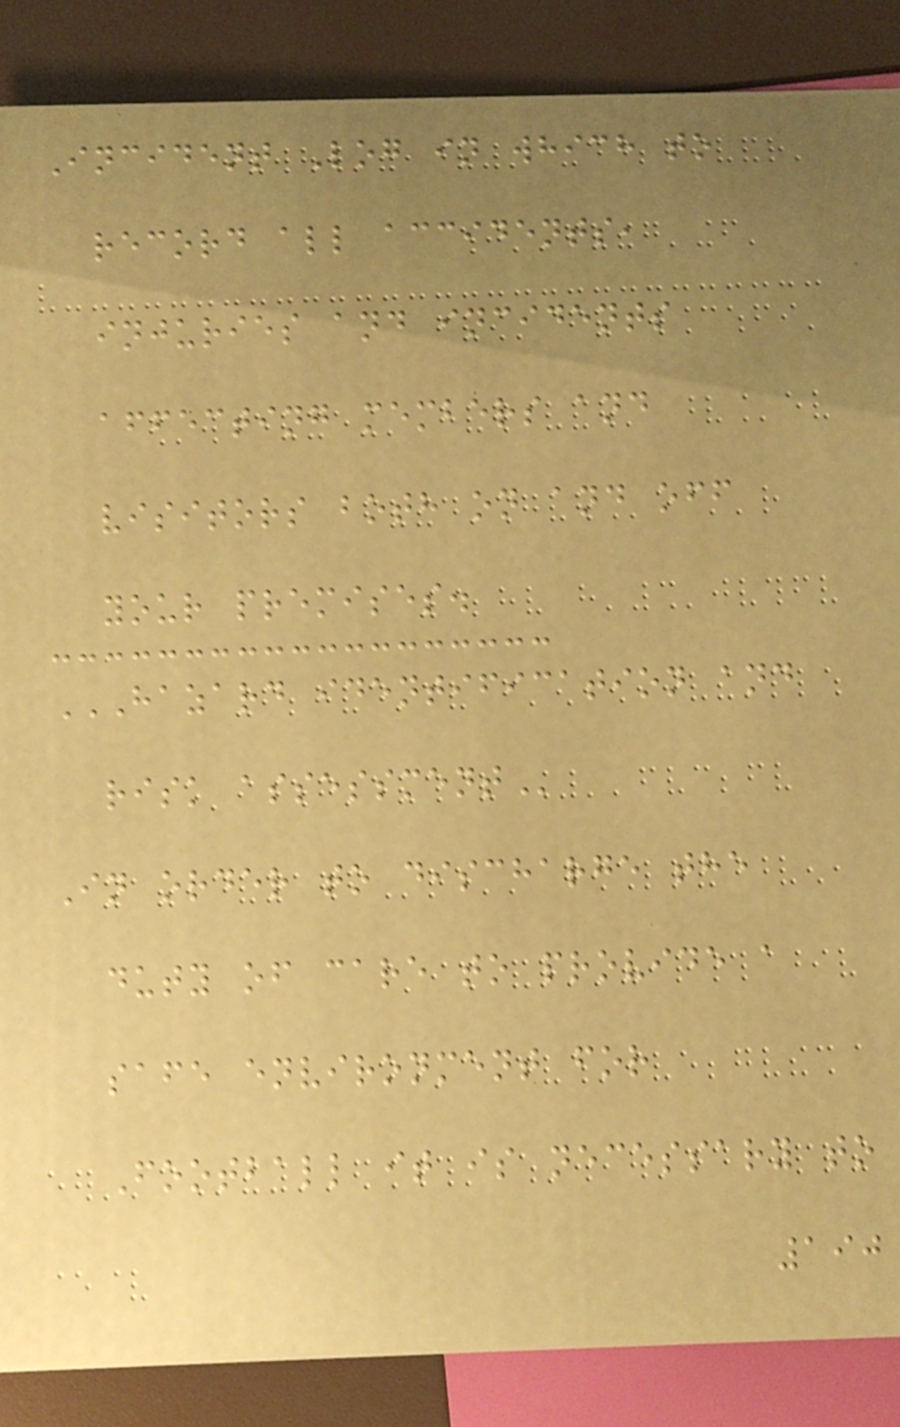Incident Log in which to
record all accidents,
injuries and incidents
affecting members and
visitors both on and off
your premises.
HAZARD IDENTIFICATION AND
RISK ASSESSMENT
In order to discharge the
duty of care to provide a
safe environment for
Football it is necessary to
190
